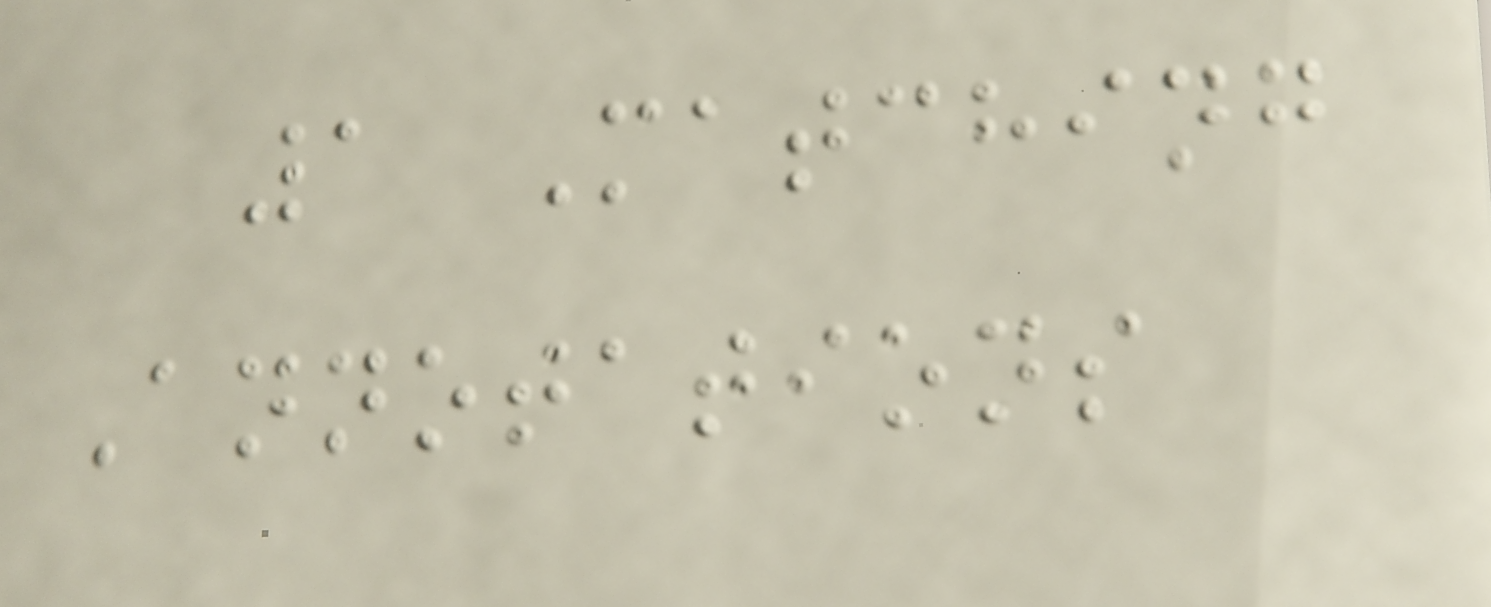1 Matching
Annotations
